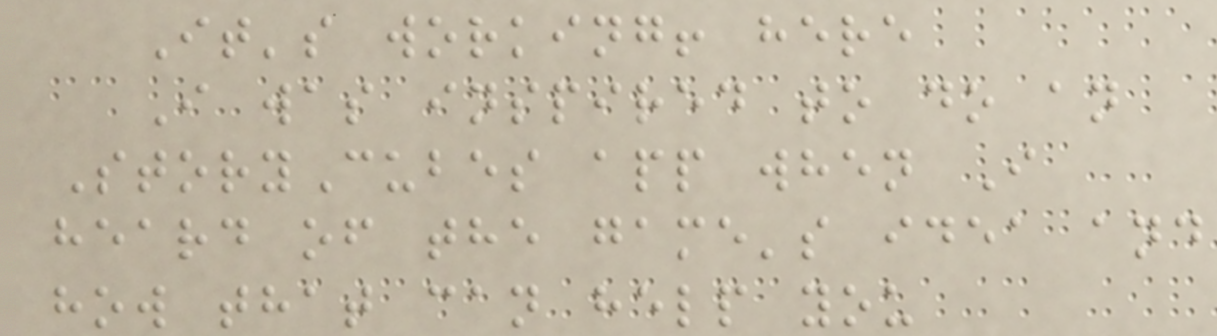It's working! here
I was inspired to do an
StoryCubes app when I
heard of the game's idea and
how that can help you
